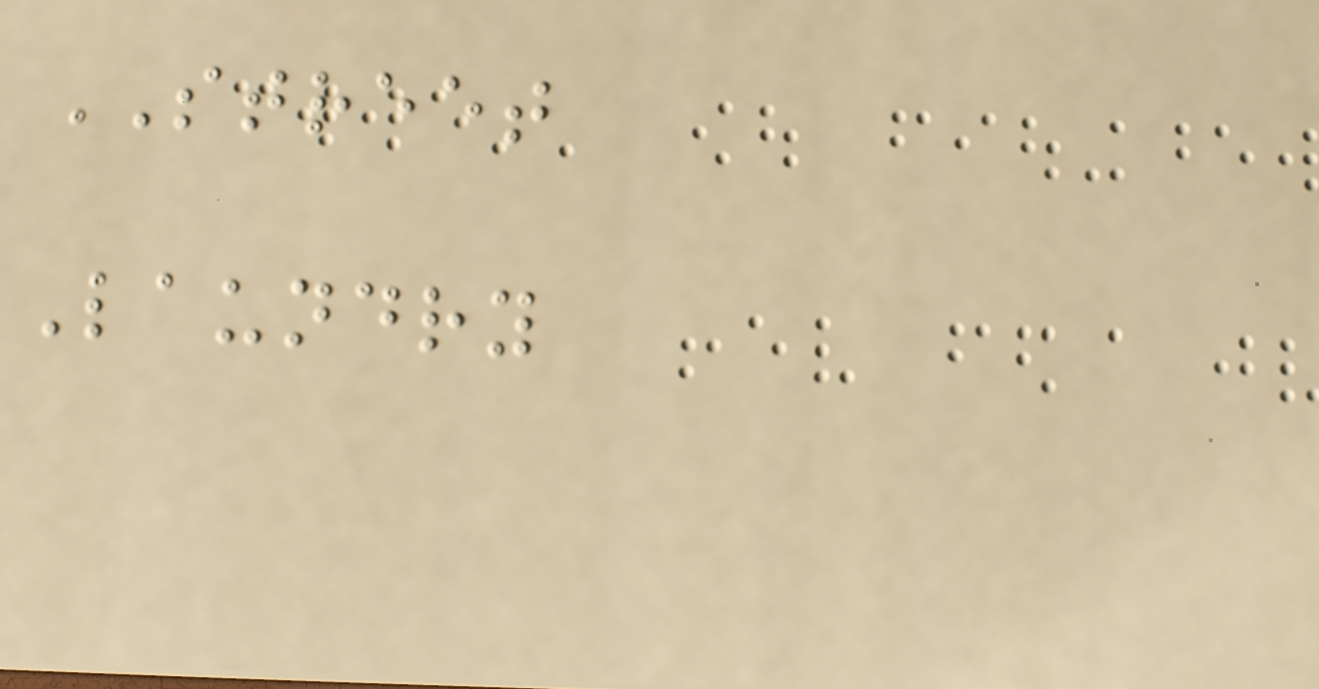STREET
Laundry
